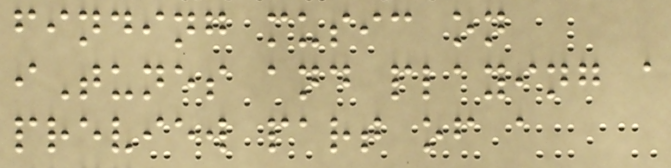finding music on
iTunes and playing a
preview part of a
